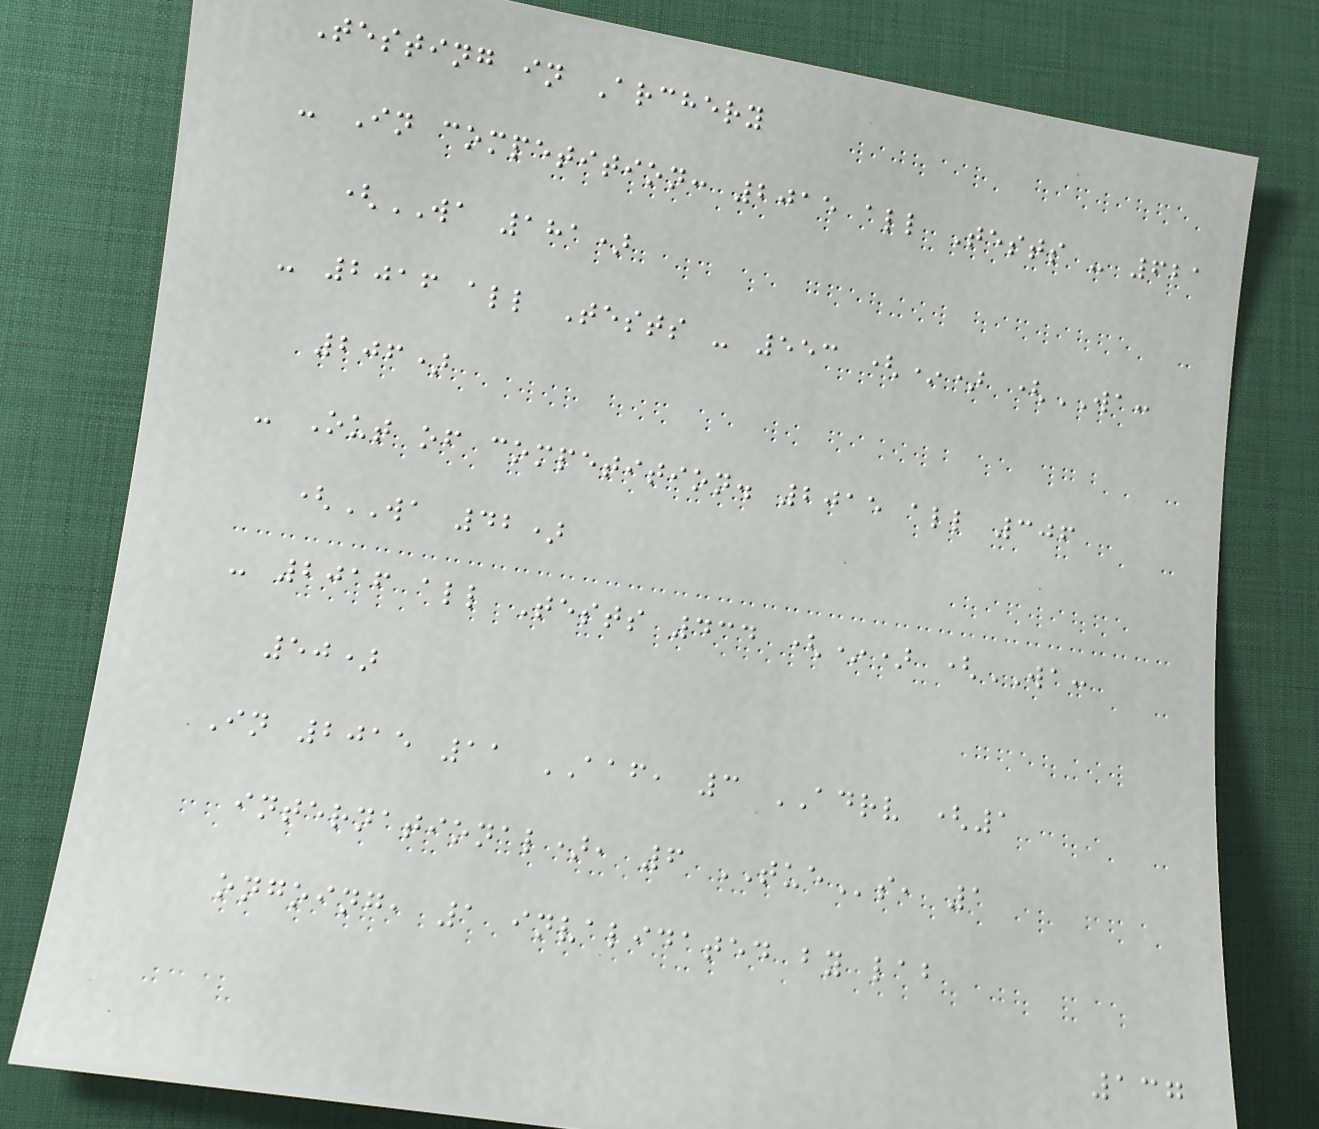Testing in Archery
- In competition: 2015 all Tests - 621
(WA 181)
- 2016 all Tests - 553 (*) (WA:
206)
- Out of competition. 2015 all 306
(WA 42)
- 2016 all Tests 434 (*) (WA:
50)
In 2015 11 AAF, 3 ADRV (1
international), 6 TUEs, 1
ongoing, 1 invalidated by lab
137
